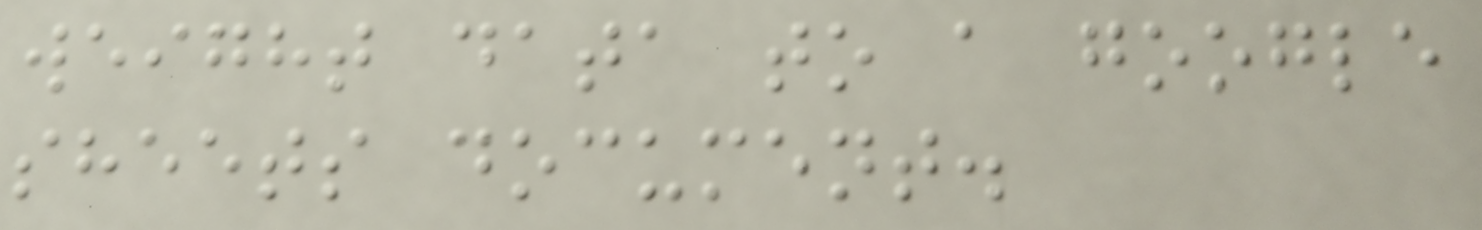weight data to a google
sheets document.
